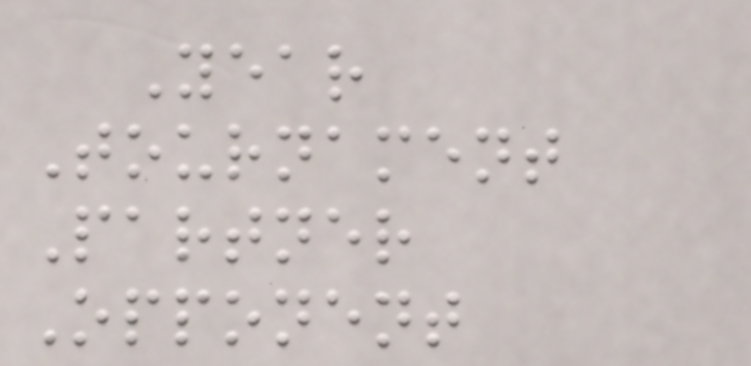Year
Tournament
Partner
Opponent
